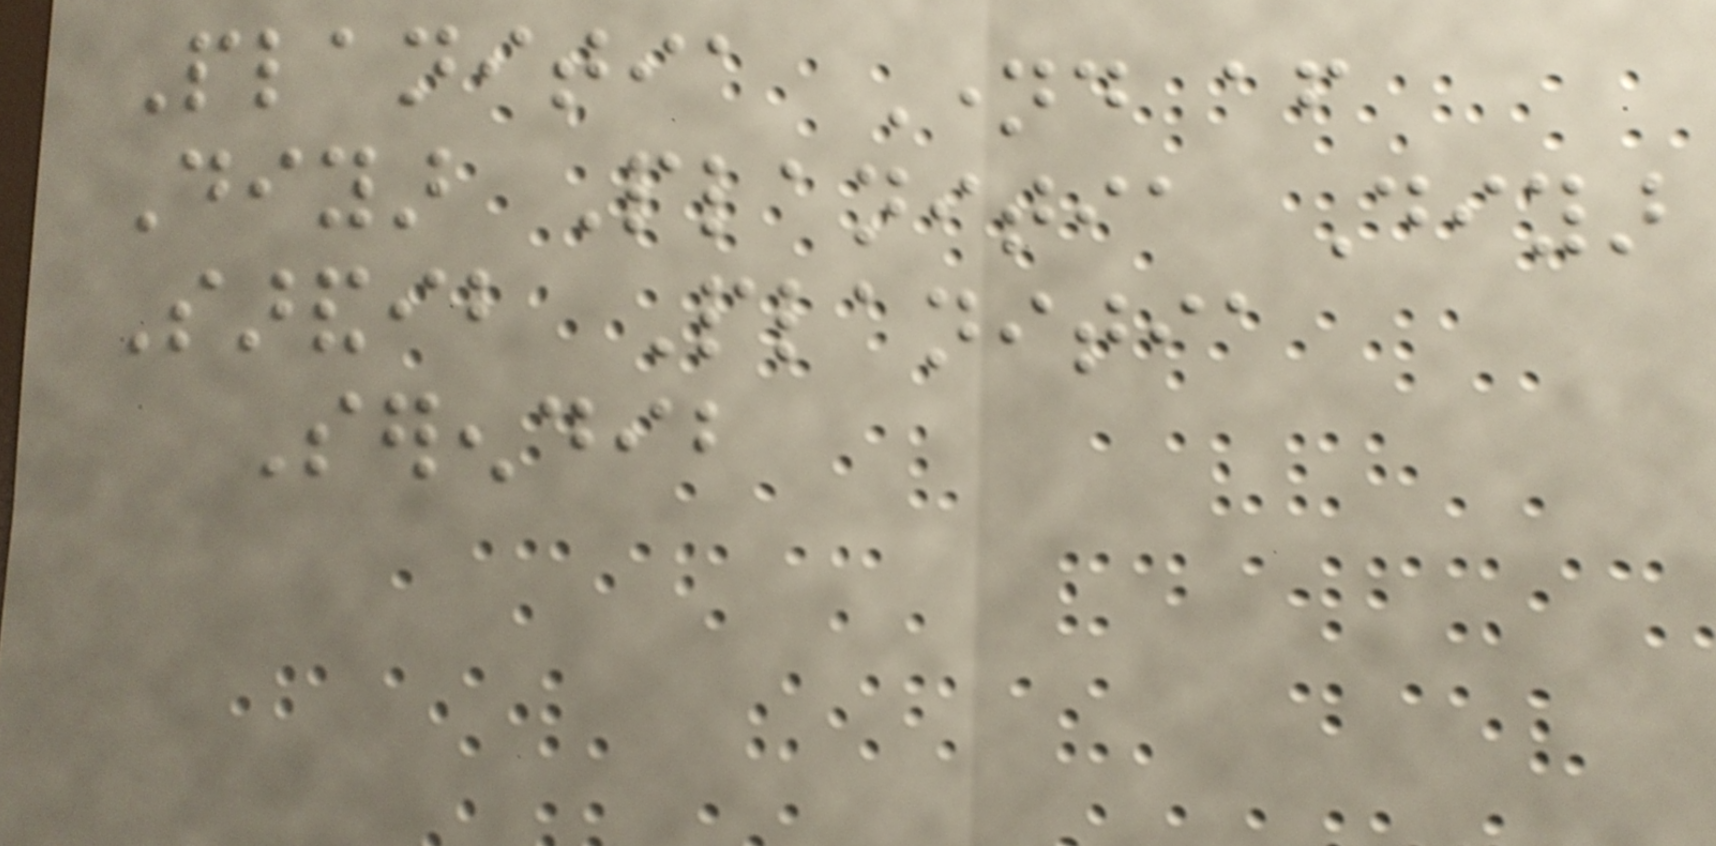Planitia Named after
Diyar Planitia Diyar
Sarandib Planitia
Serendib
